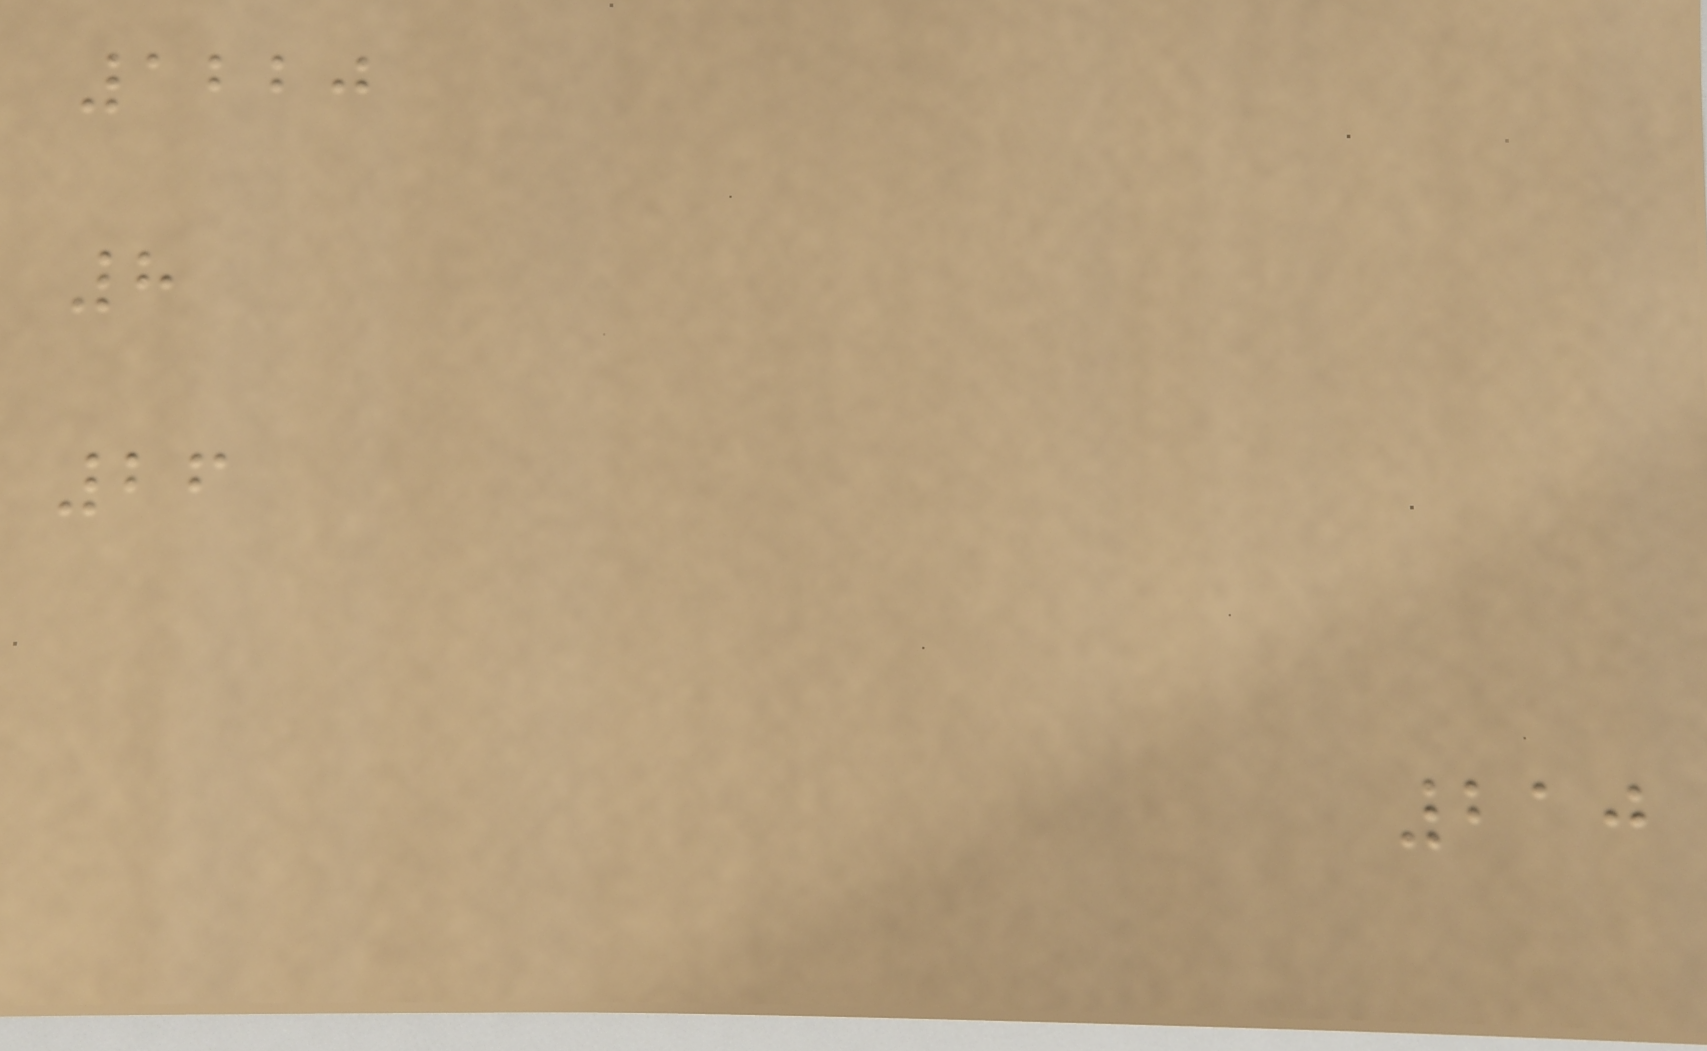1220
8
26
210
